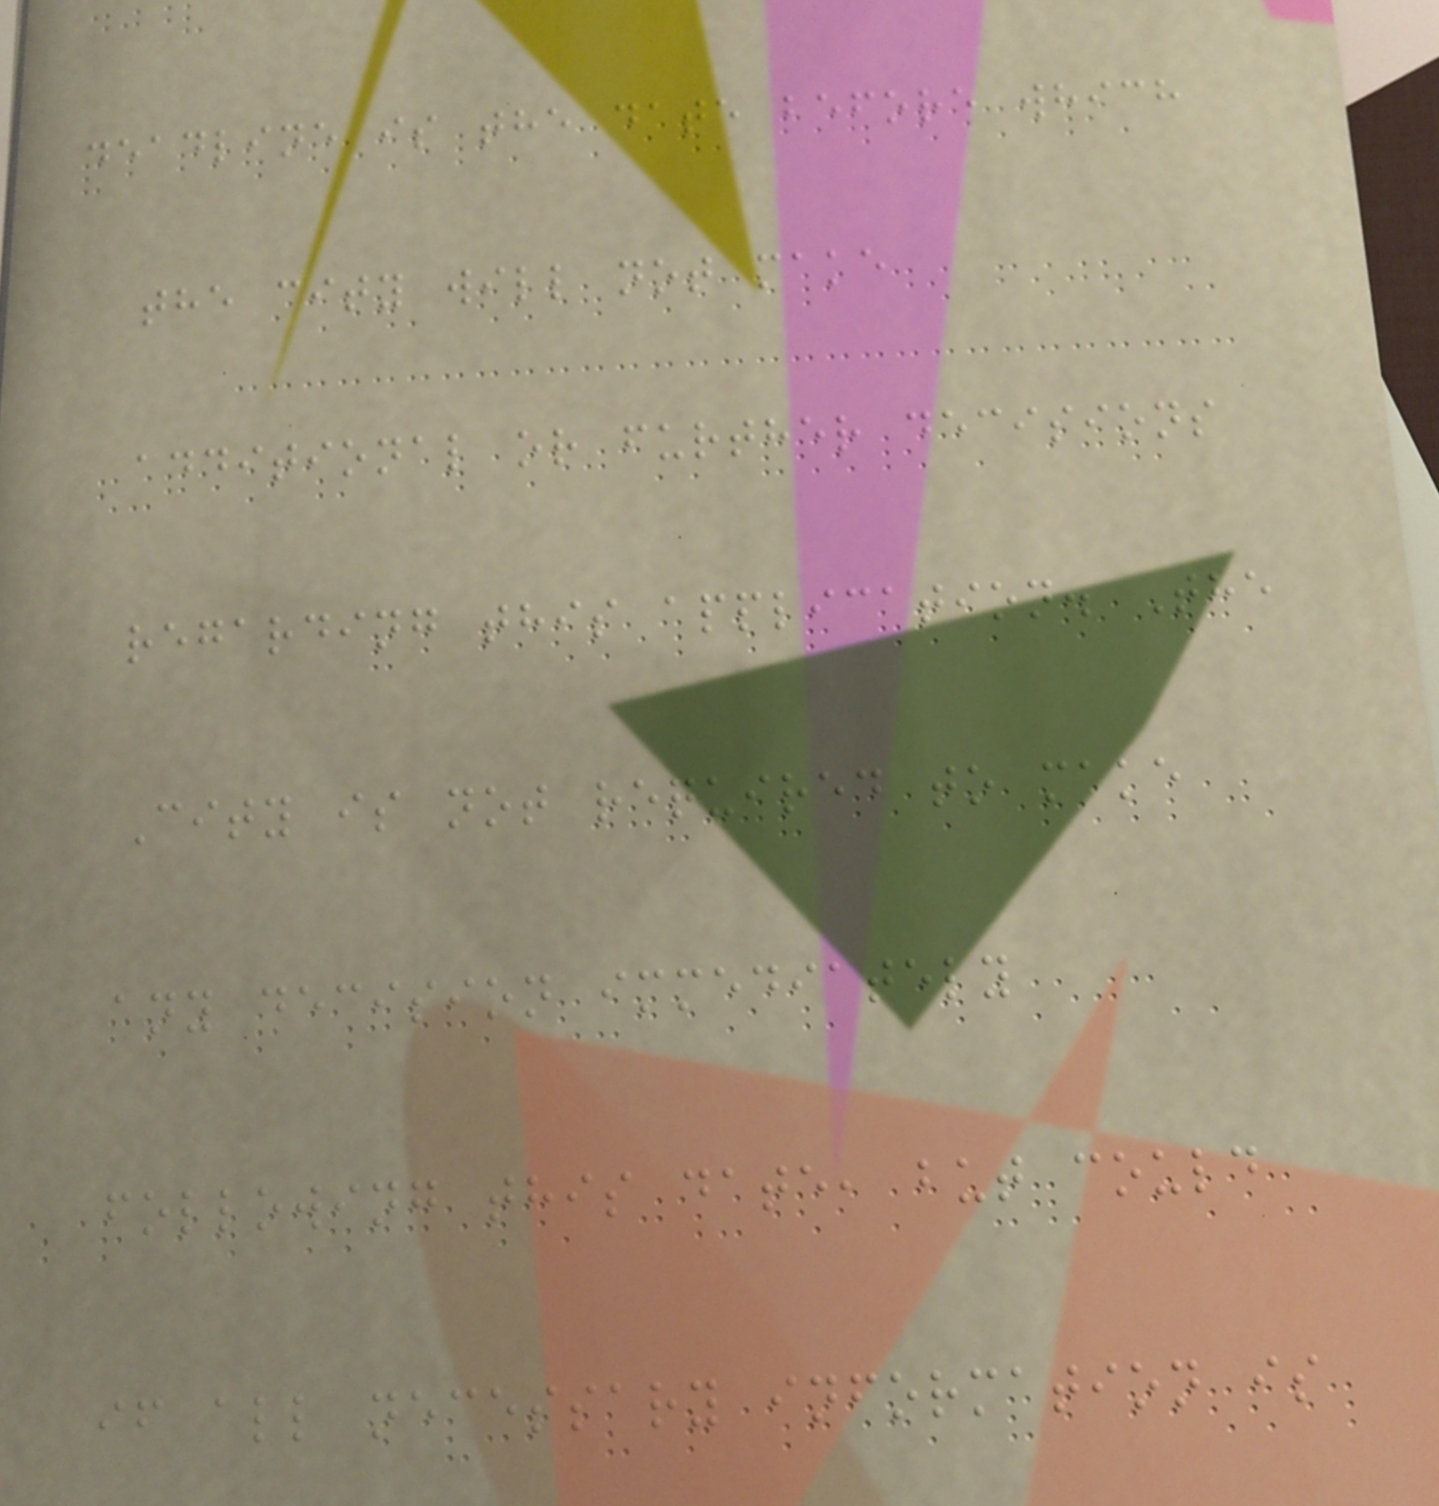deadline is the date before which
the city will not make
additional or further decisions
regarding this application. The
City is not required to make
any decision immediately
following this date, but could
if all necessary information is
